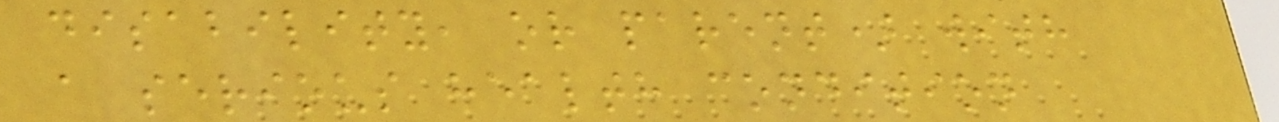disability, or parent) with
a serious health condition
